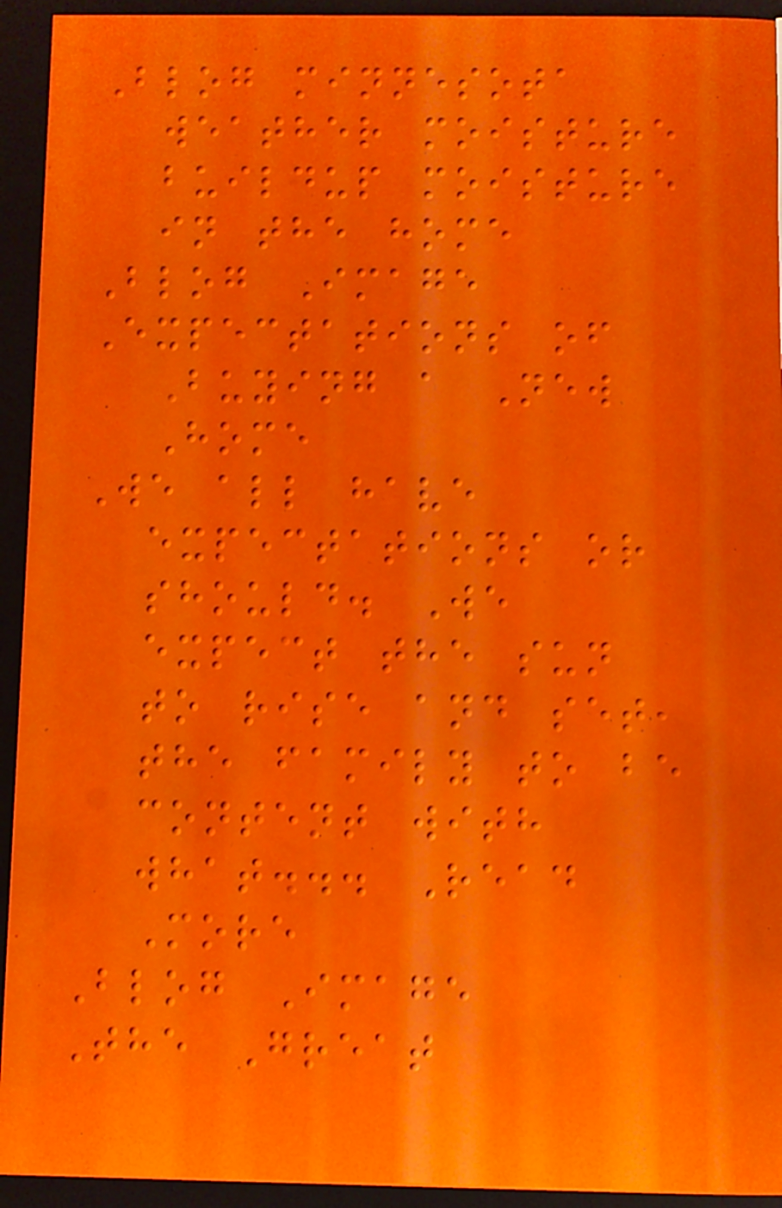Blog minnesota
weather moisture
buildup moisture
in the home
Blog Image
Expectations of
Buying a New
Home
We all have
expectations or
should. We
expect the sun
to rise and set,
the family to be
content with
what... Read
More
Blog Image
The Great
